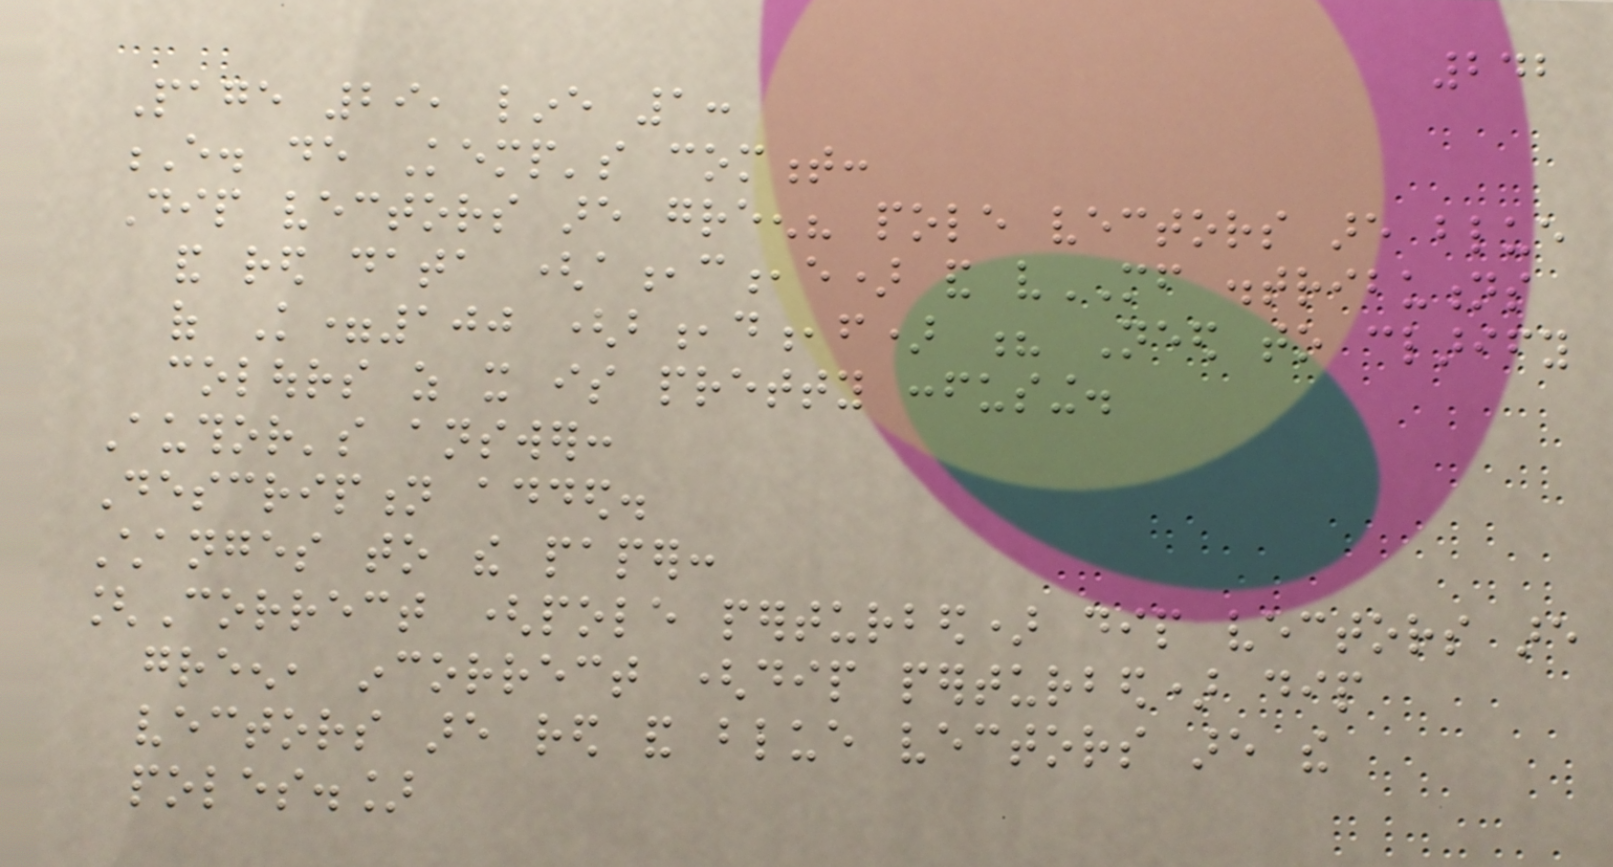242
Page 29, line 1:
E. de Kemp's comment:
Dip vectors are green? pole vectors are blue
and red data (a,c,e) and vMF distributions
of K=100 (b,d,f) ? Need to clarify
colours as it is pretty confusing.
Author's answer:
Description added.
Changes to the paper:
[Correct (pole perturbed) dip vectors are
green, incorrect (dip perturbed) dip
vectors are red and blue vectors are the
poles.]
